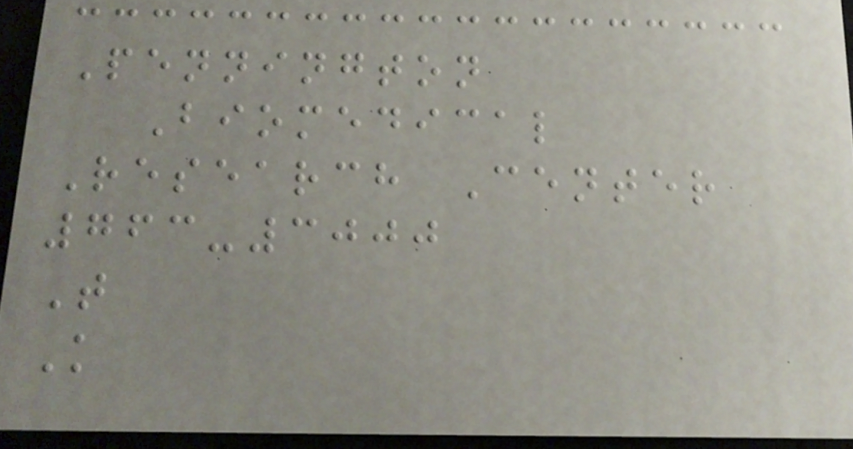Pennington
Biomedical
Research Center
763-3000
T
K
